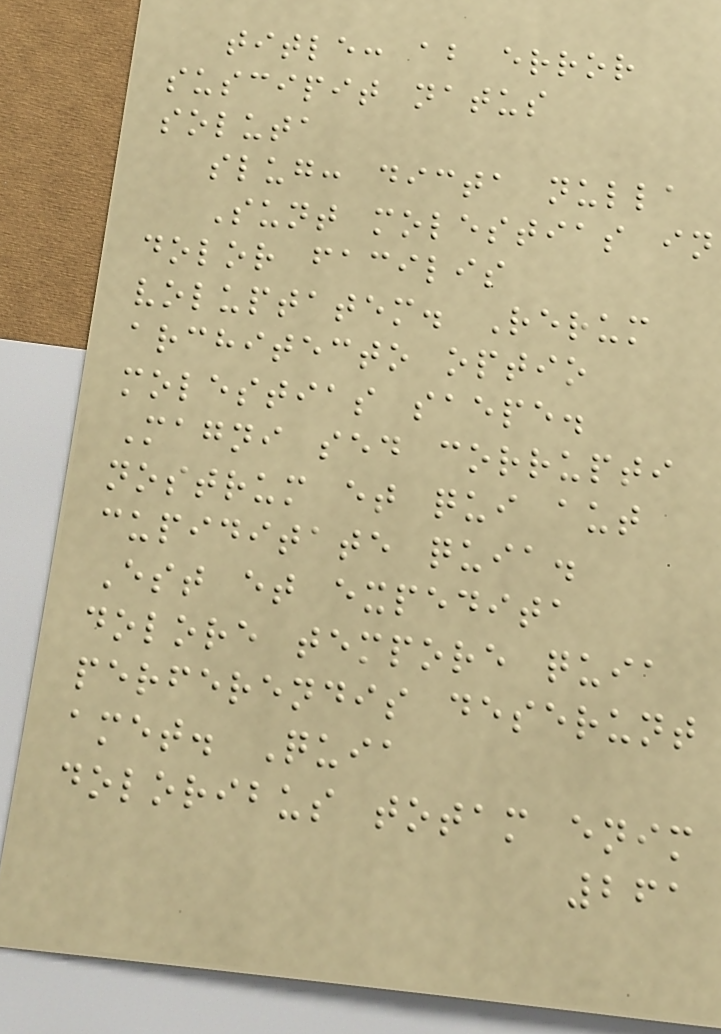title: ab error
suscipit natus
soluta
slug: dicta nulla
Sunt molestias in
dolor facilis
voluptatem. Rerum
architecto optio
molestias saepe.
Magni sed corrupti
nostrum et qui aut
cupiditate quia.
Est et expedita
dolore tempore quia
perferendis deserunt
amet. Quia
doloribus totam enim
261
